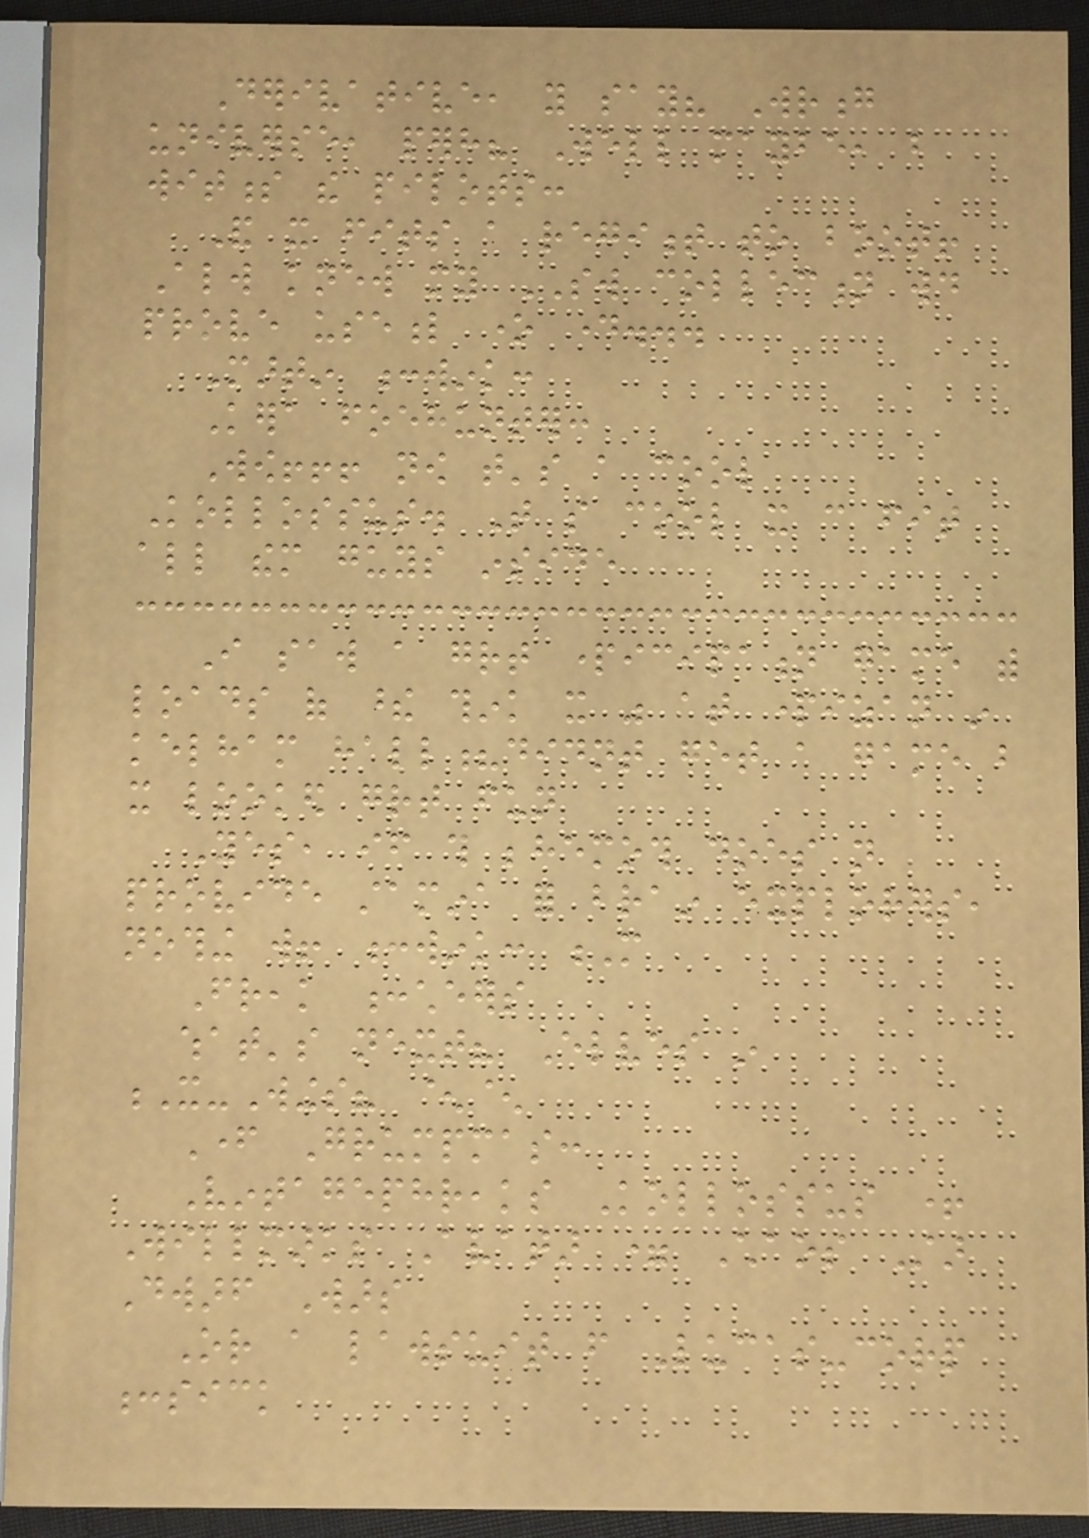Derivative, you say? Wrong
universe, perhaps? Well maybe, but
witness the pilots:
And it fits a regiment to boot!
Always knew my SW collection would
prove useful one day...
Martin :wink:
Kera foehunter:
Wow!!! now that's a cool
Kollossus. That so cool it can fit
all them guys inside
I saw a great participation game with
loads of these think it was at partizan in
kelham hall?didnt get a game but
it looked great fun
Yes, if this behemoth does not
provide stamina for brain explorers,
nothing will! :wink: M
Freak :cheers
what's next? Elves in
X-Wings? ^^
Father Grumpmas:
Vintagephreaks Kollossus +
Willmarks Avatar = Chaos Star
Dwarf Wars
Or a lawsuit from Lucas-corp
:sick
